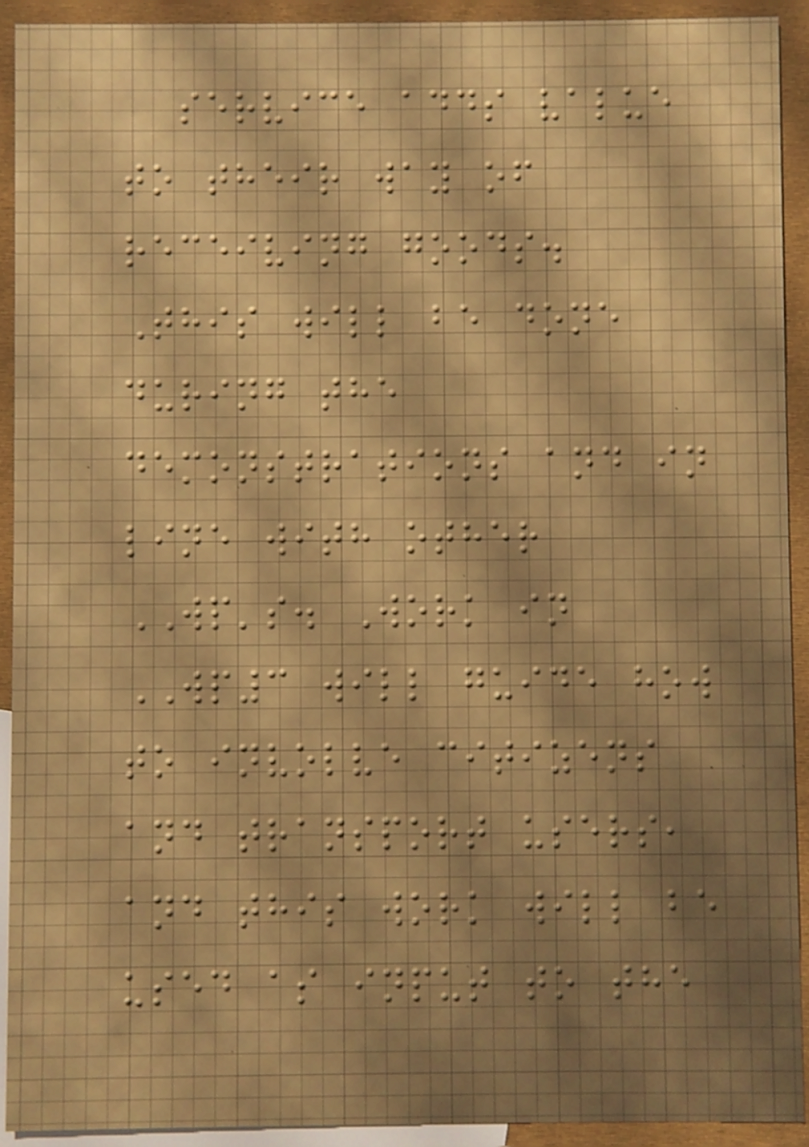service adds value
to their way of
receiving goods.
This will be done
during the
demonstrations and in
line with other
WP's. Work in
WP3 will guide how
to involve citizens
and transport users,
and this work will be
used as input to the
